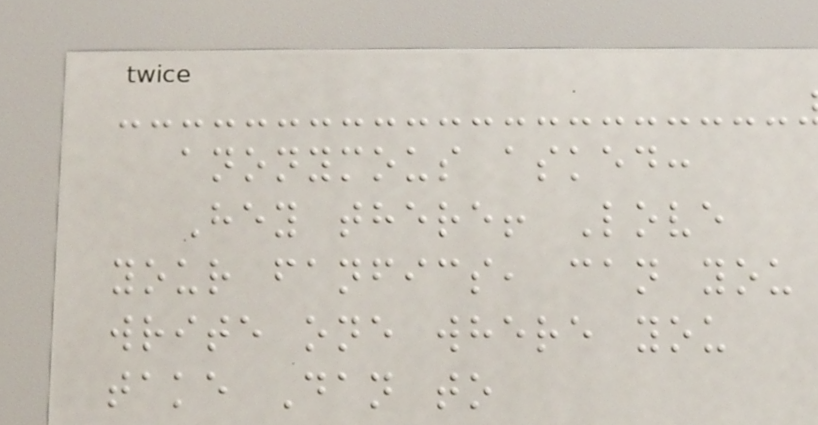anonymous asked:
Hey there! Love
your fanfics, can you
write one where you
take Dan to
